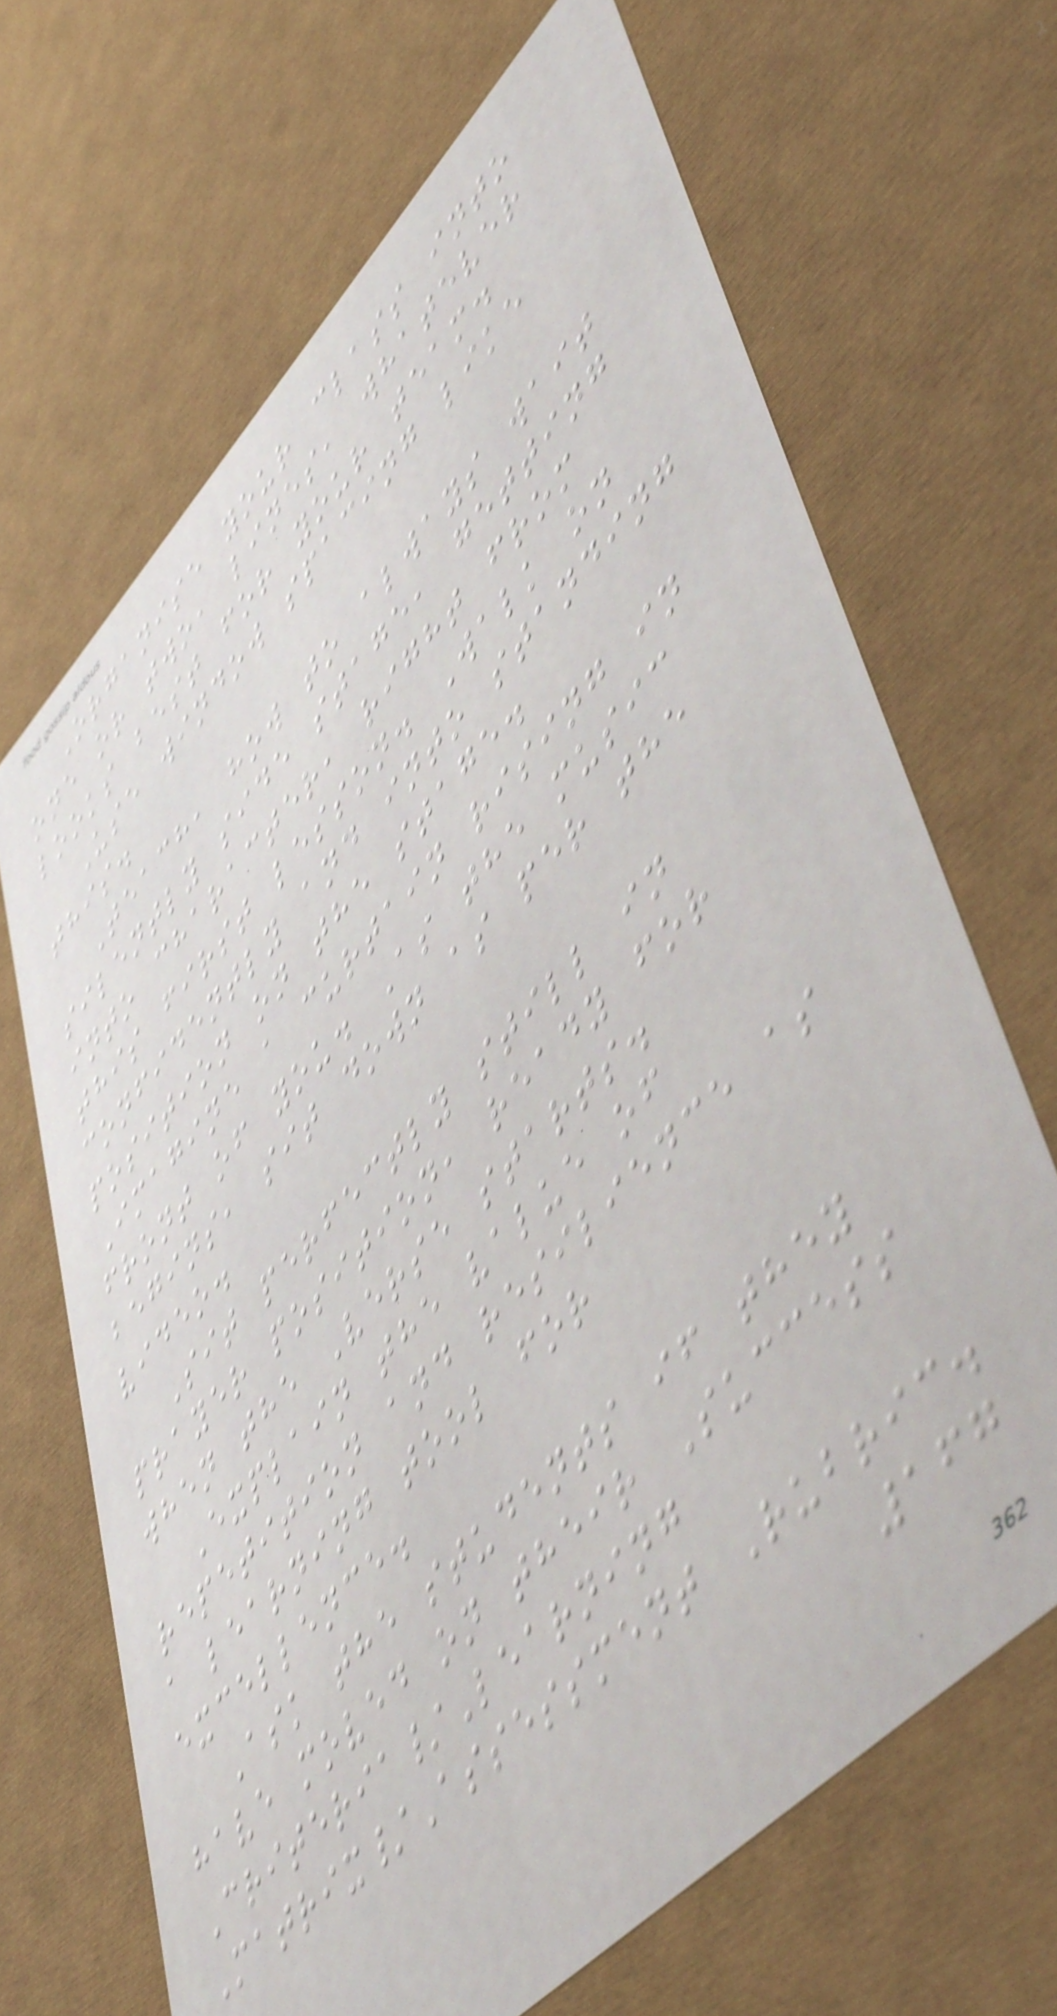Organise your class into
one or two, lines, whatever
looks best for your team.
Use window spacing like
this.
Teach, how to always wait
silently side stage, getting
into character, right from
this first lesson. Walk on
confidently and into standing
position on the stage.
Imagine a curtain rising in
front of you. As the music
begins, sit down as per the
video.
Sit perfectly still in
prayer position, ready for
when the Verse starts.
Explain the value of
repetition and resilience as
a learning tool for
excellence.
Ask the students if they
have moved on their Success
Criteria/Learning
Matrix/Assessment Rubric.
167
